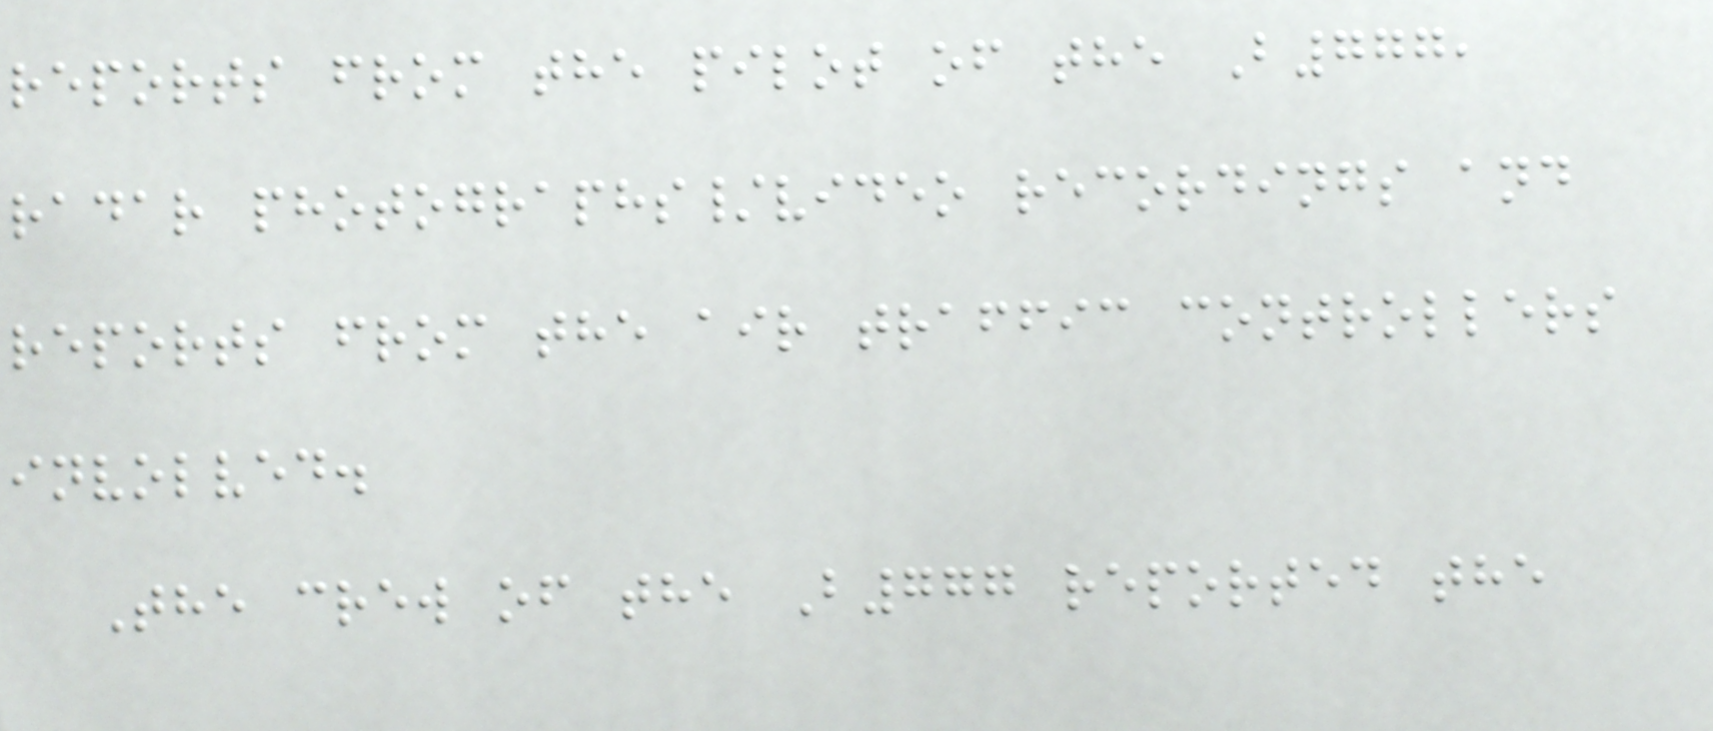reports from the pilot of the B777,
radar photographs/video recordings and
reports from the air traffic controllers
involved.
The crew of the B777 reported the
